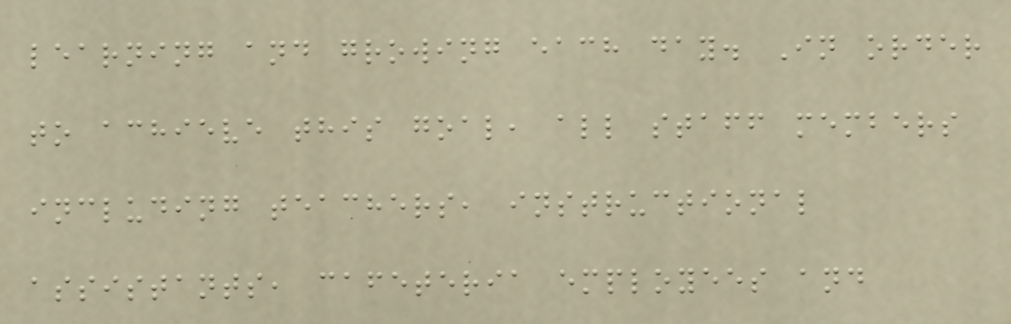learning and growing each day. In order
to achieve this goal, all staff members
including teachers, instructional
assistants, cafeteria employees and
